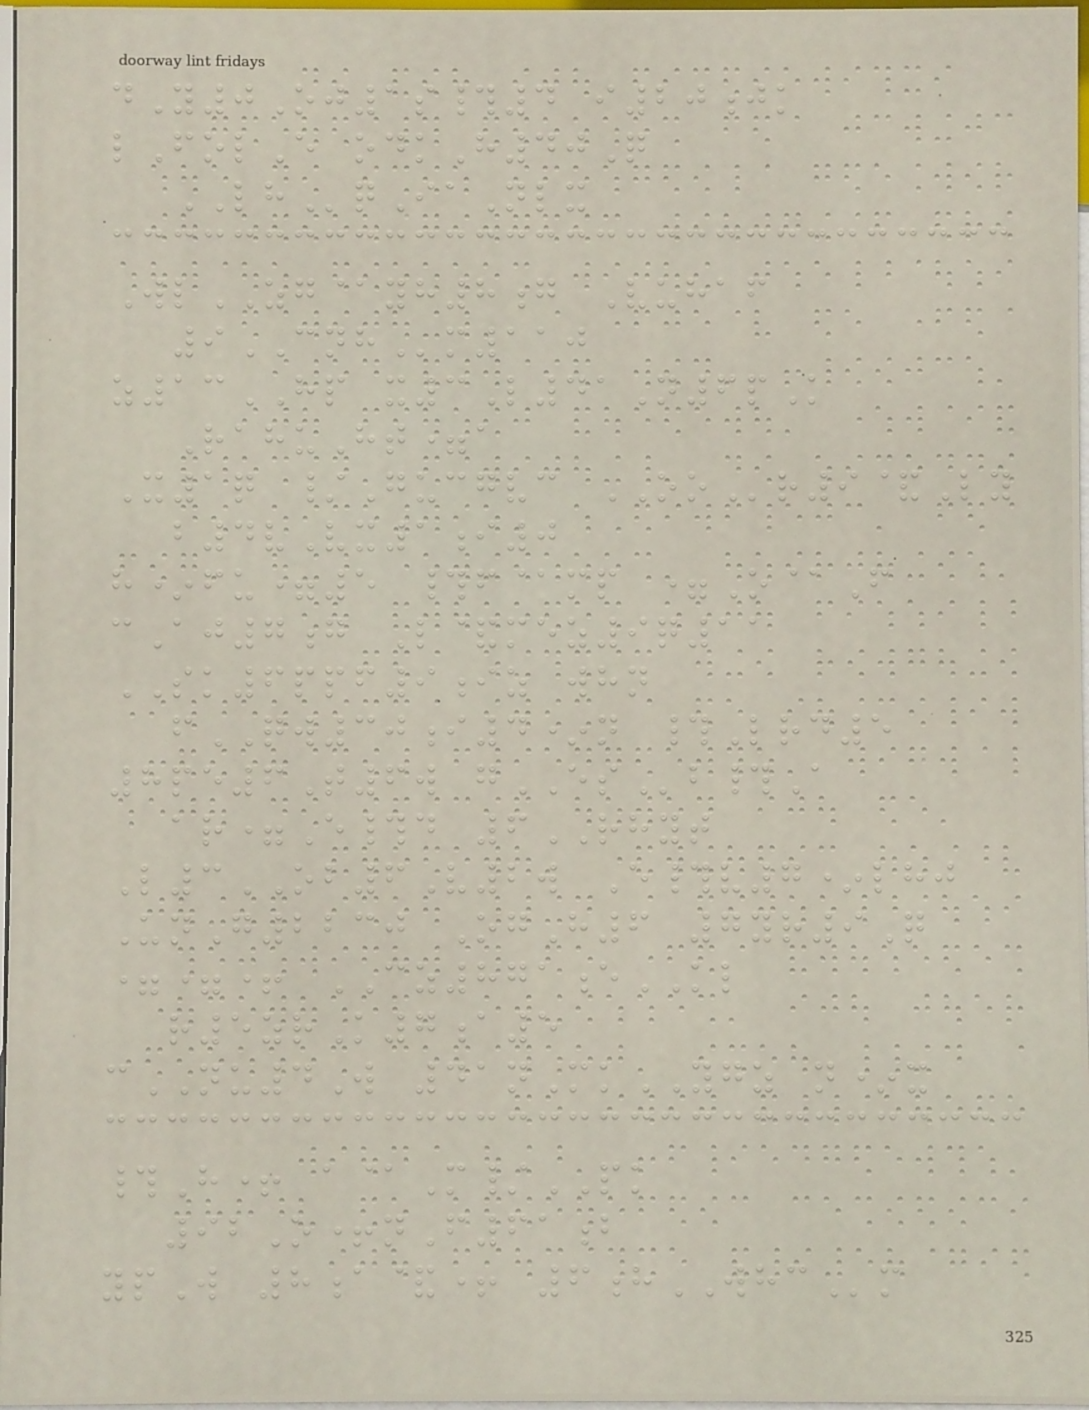dY0Oj1s#4 i20jk
lFolE odkH40Q
LHqIaNlx
WlZG@yh8g Vuhaf
9CNHm110
z13HP x3L41N6pK
RahuHt=a
X1q /Gucgvc OOr9&Ly
b4vVx1i0
h*fu=5 #f@mp =O@F
cAj7g L&mez9q11
SK6ppf9iz whn
fQW30i4*n #Lrd5
8pe6T6w gESb#A
ar=E#d 6RHYT
L3OB6V2w E#v7*lhj
UnG2230 OgH6 7yr9Q
==+ CZ871eKL
r5zrK7a5
cNU4W 41nMkYGZ n*x
#H+ a@M/PK
92O+nF61b
ypW 8a&+ 6hWHCm
